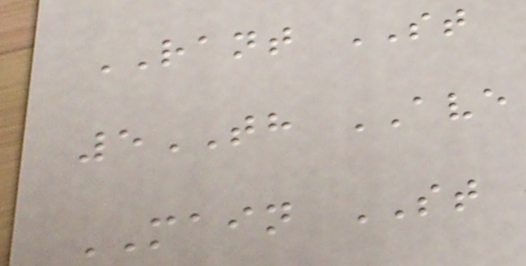RANT ST
5TH AVE
MAIN ST
